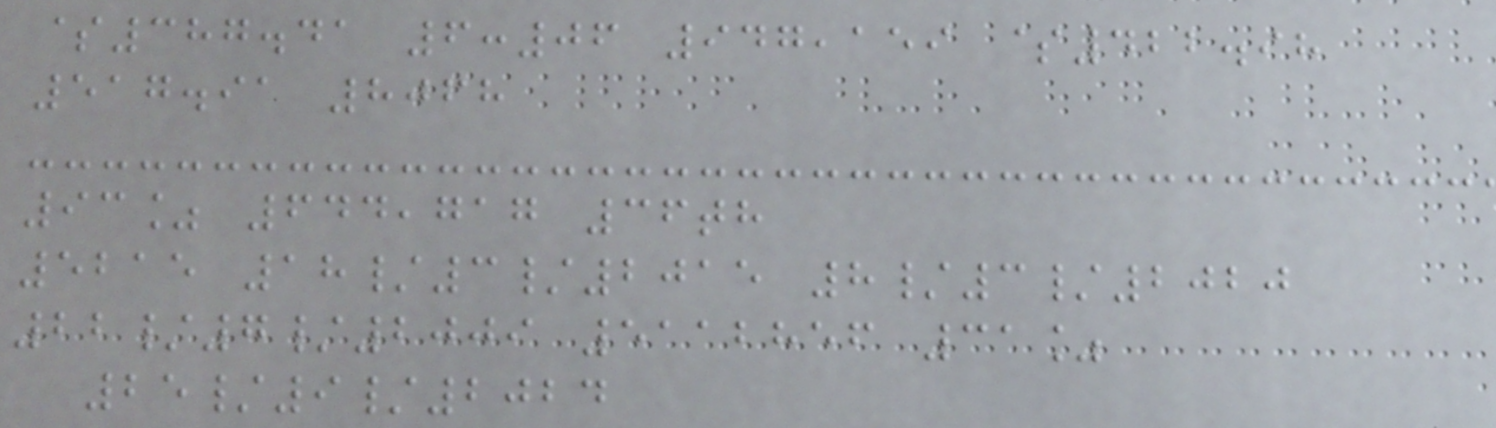$387.41 6:06 947,159 $422.98
517.91 8068
93% 644,717 36th
5215 18/3/2015 8/3/2020
22/7/2009 5112856 31%
25/9/2024
